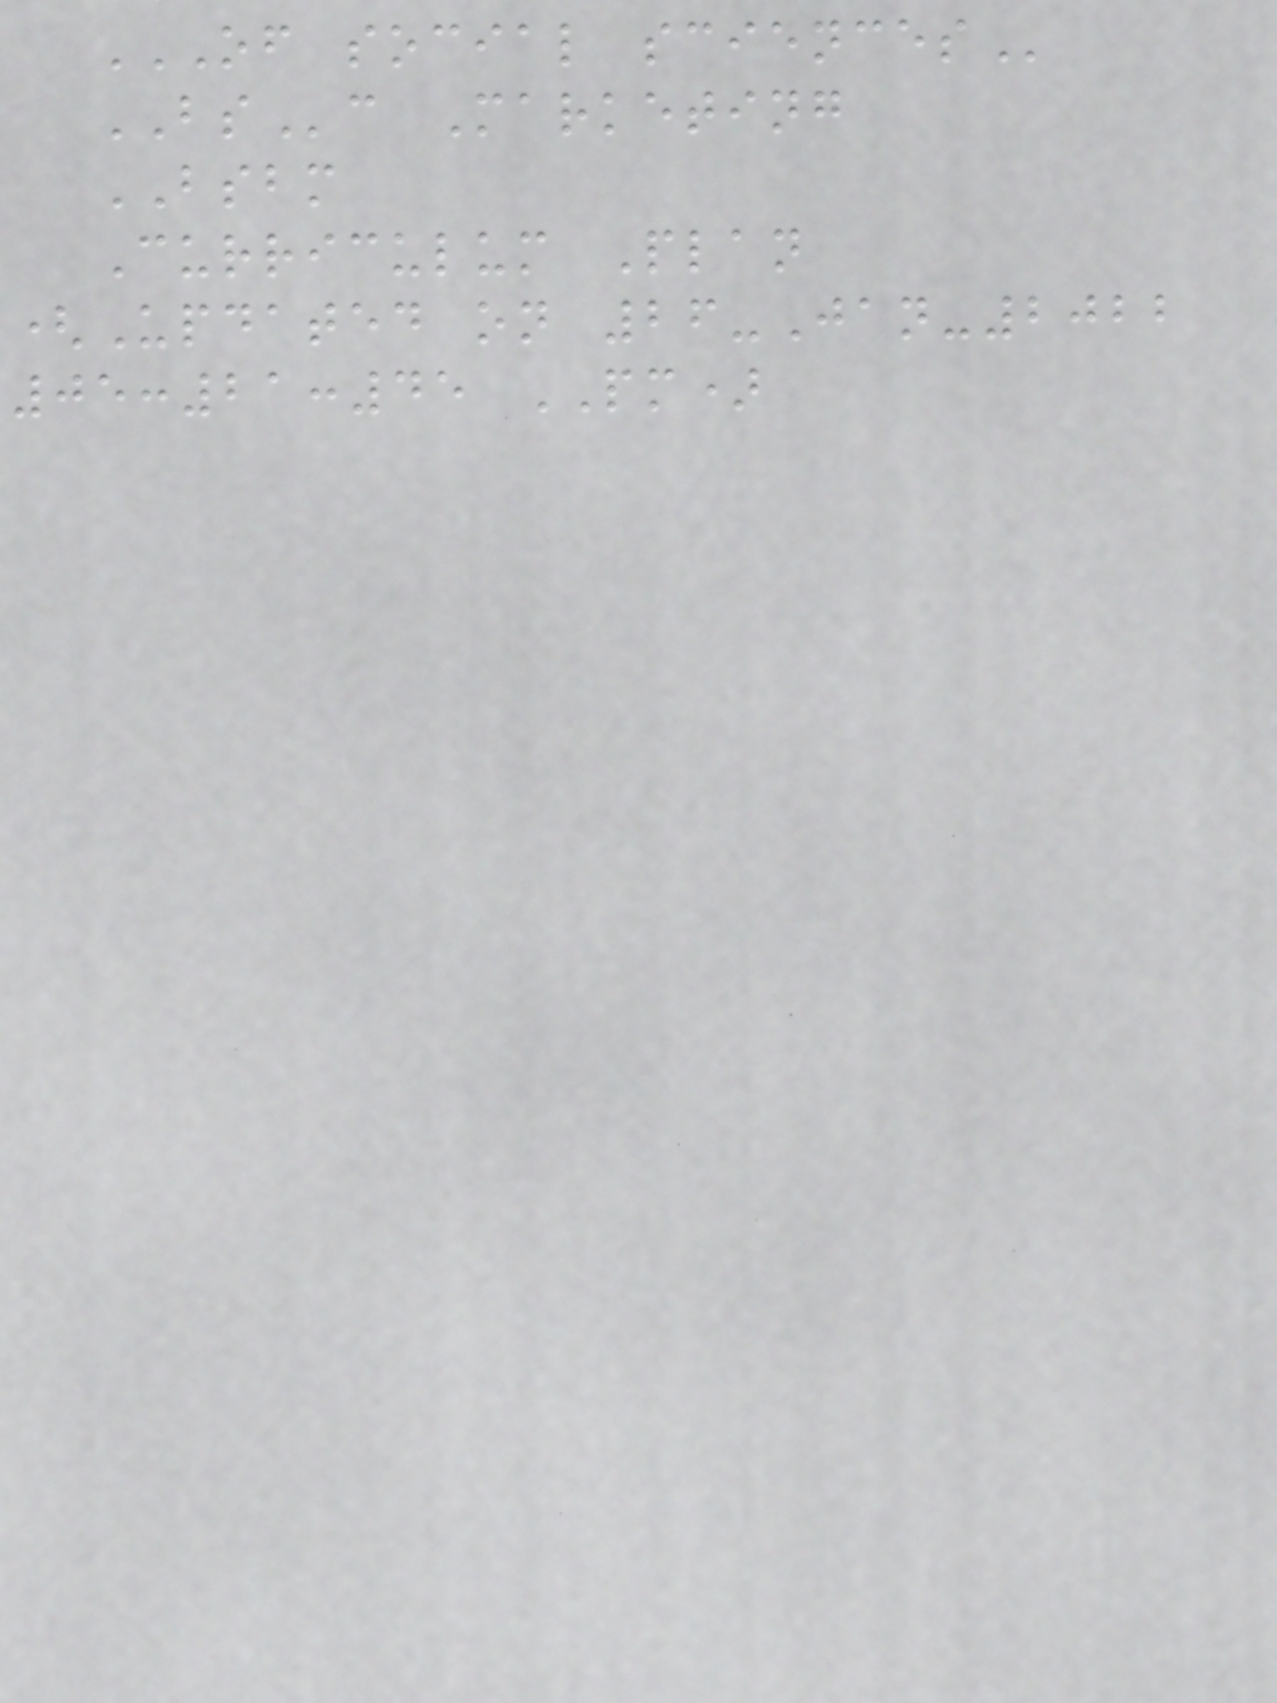OF SOCIAL SCIENCES
BSc Marketing
BSBM
Curriculum Plan
(Updated on 26-Jan-2022
05:21:45 PM)
